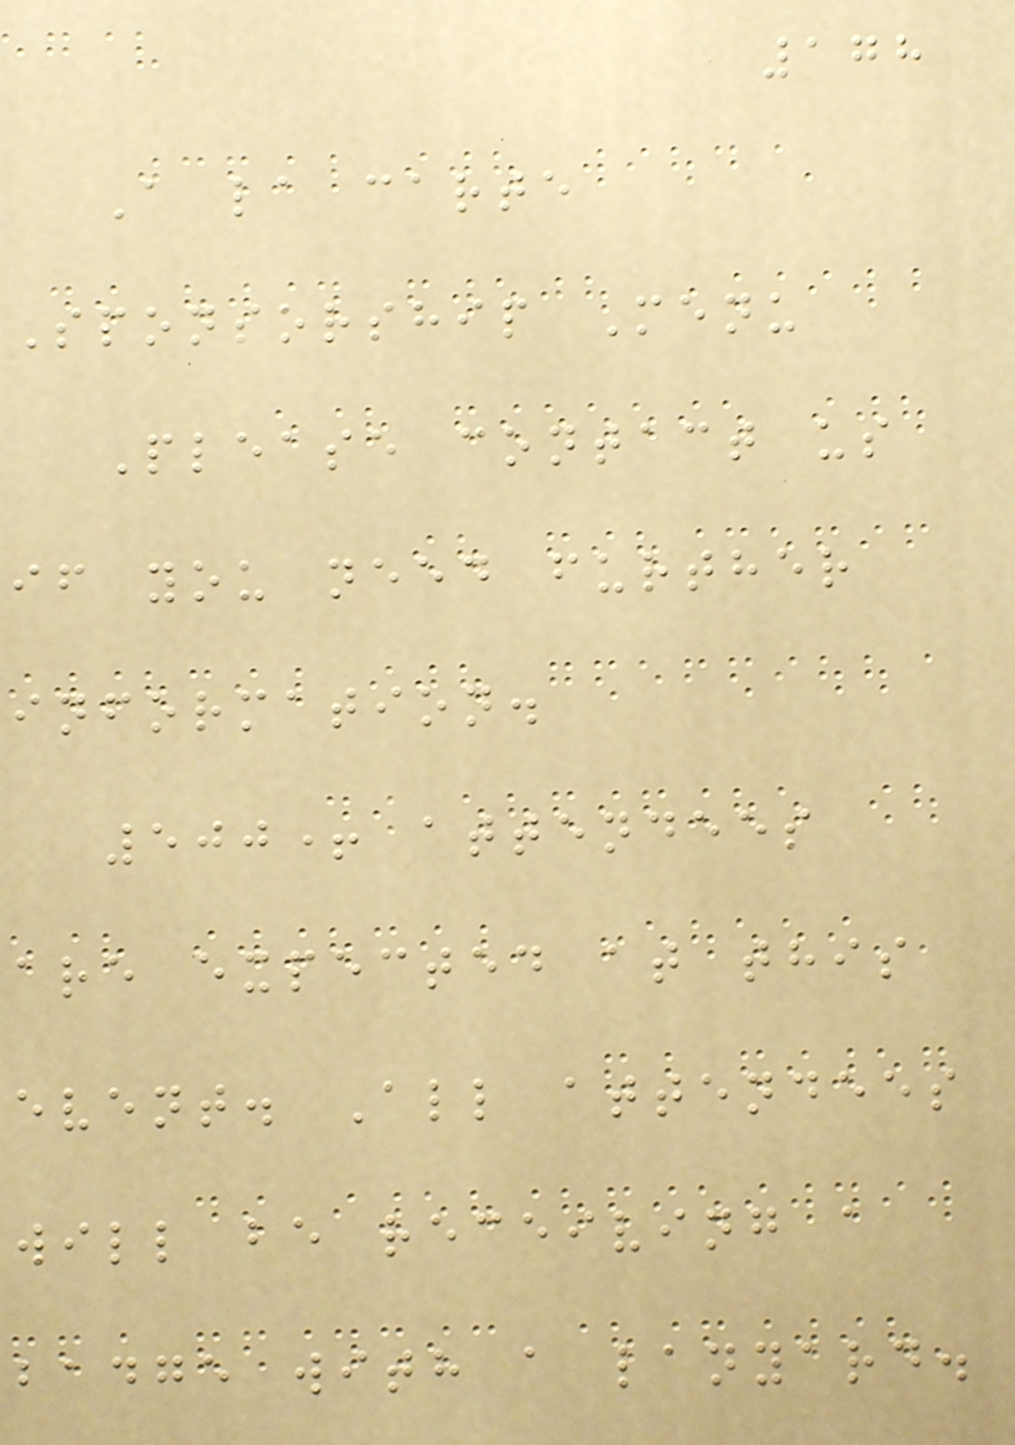178
A la carte
Sponsorship Menu
Please contact us
if you need further
information.
500+ attendees
are expected at this
event. All attendees
will be receiving a
badge with a lanyard.
